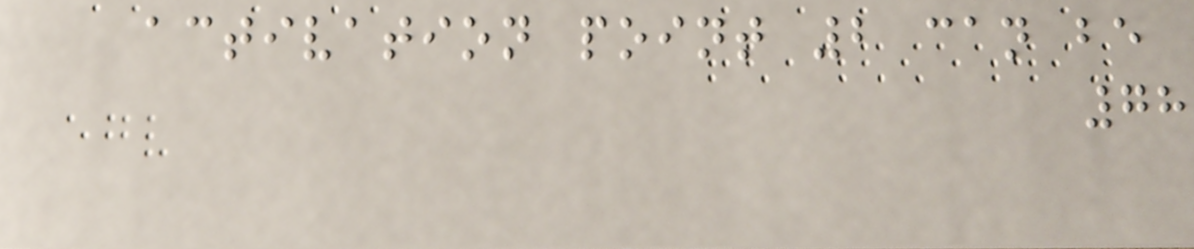activation point 2 can be
78
